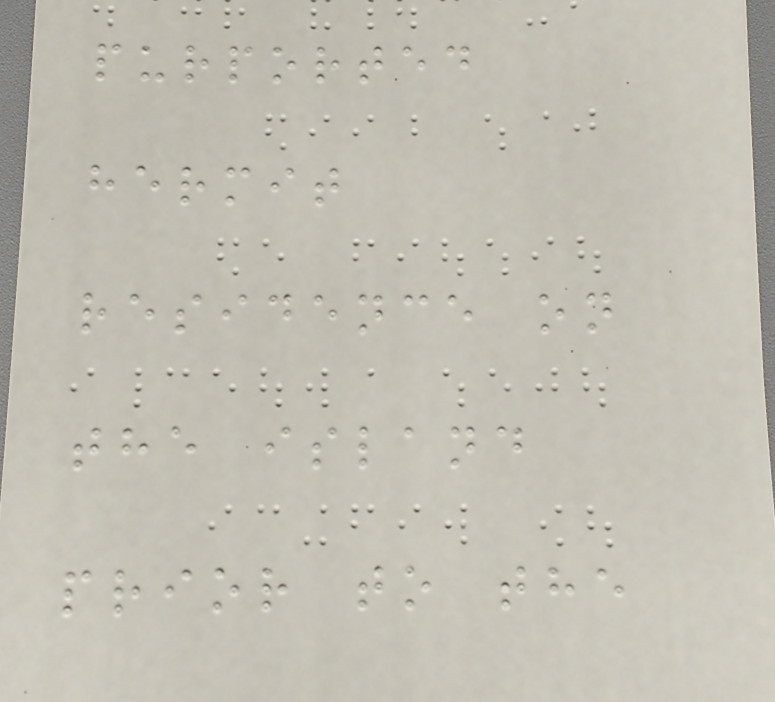purported
hermit
residence on
the island
prior to the
